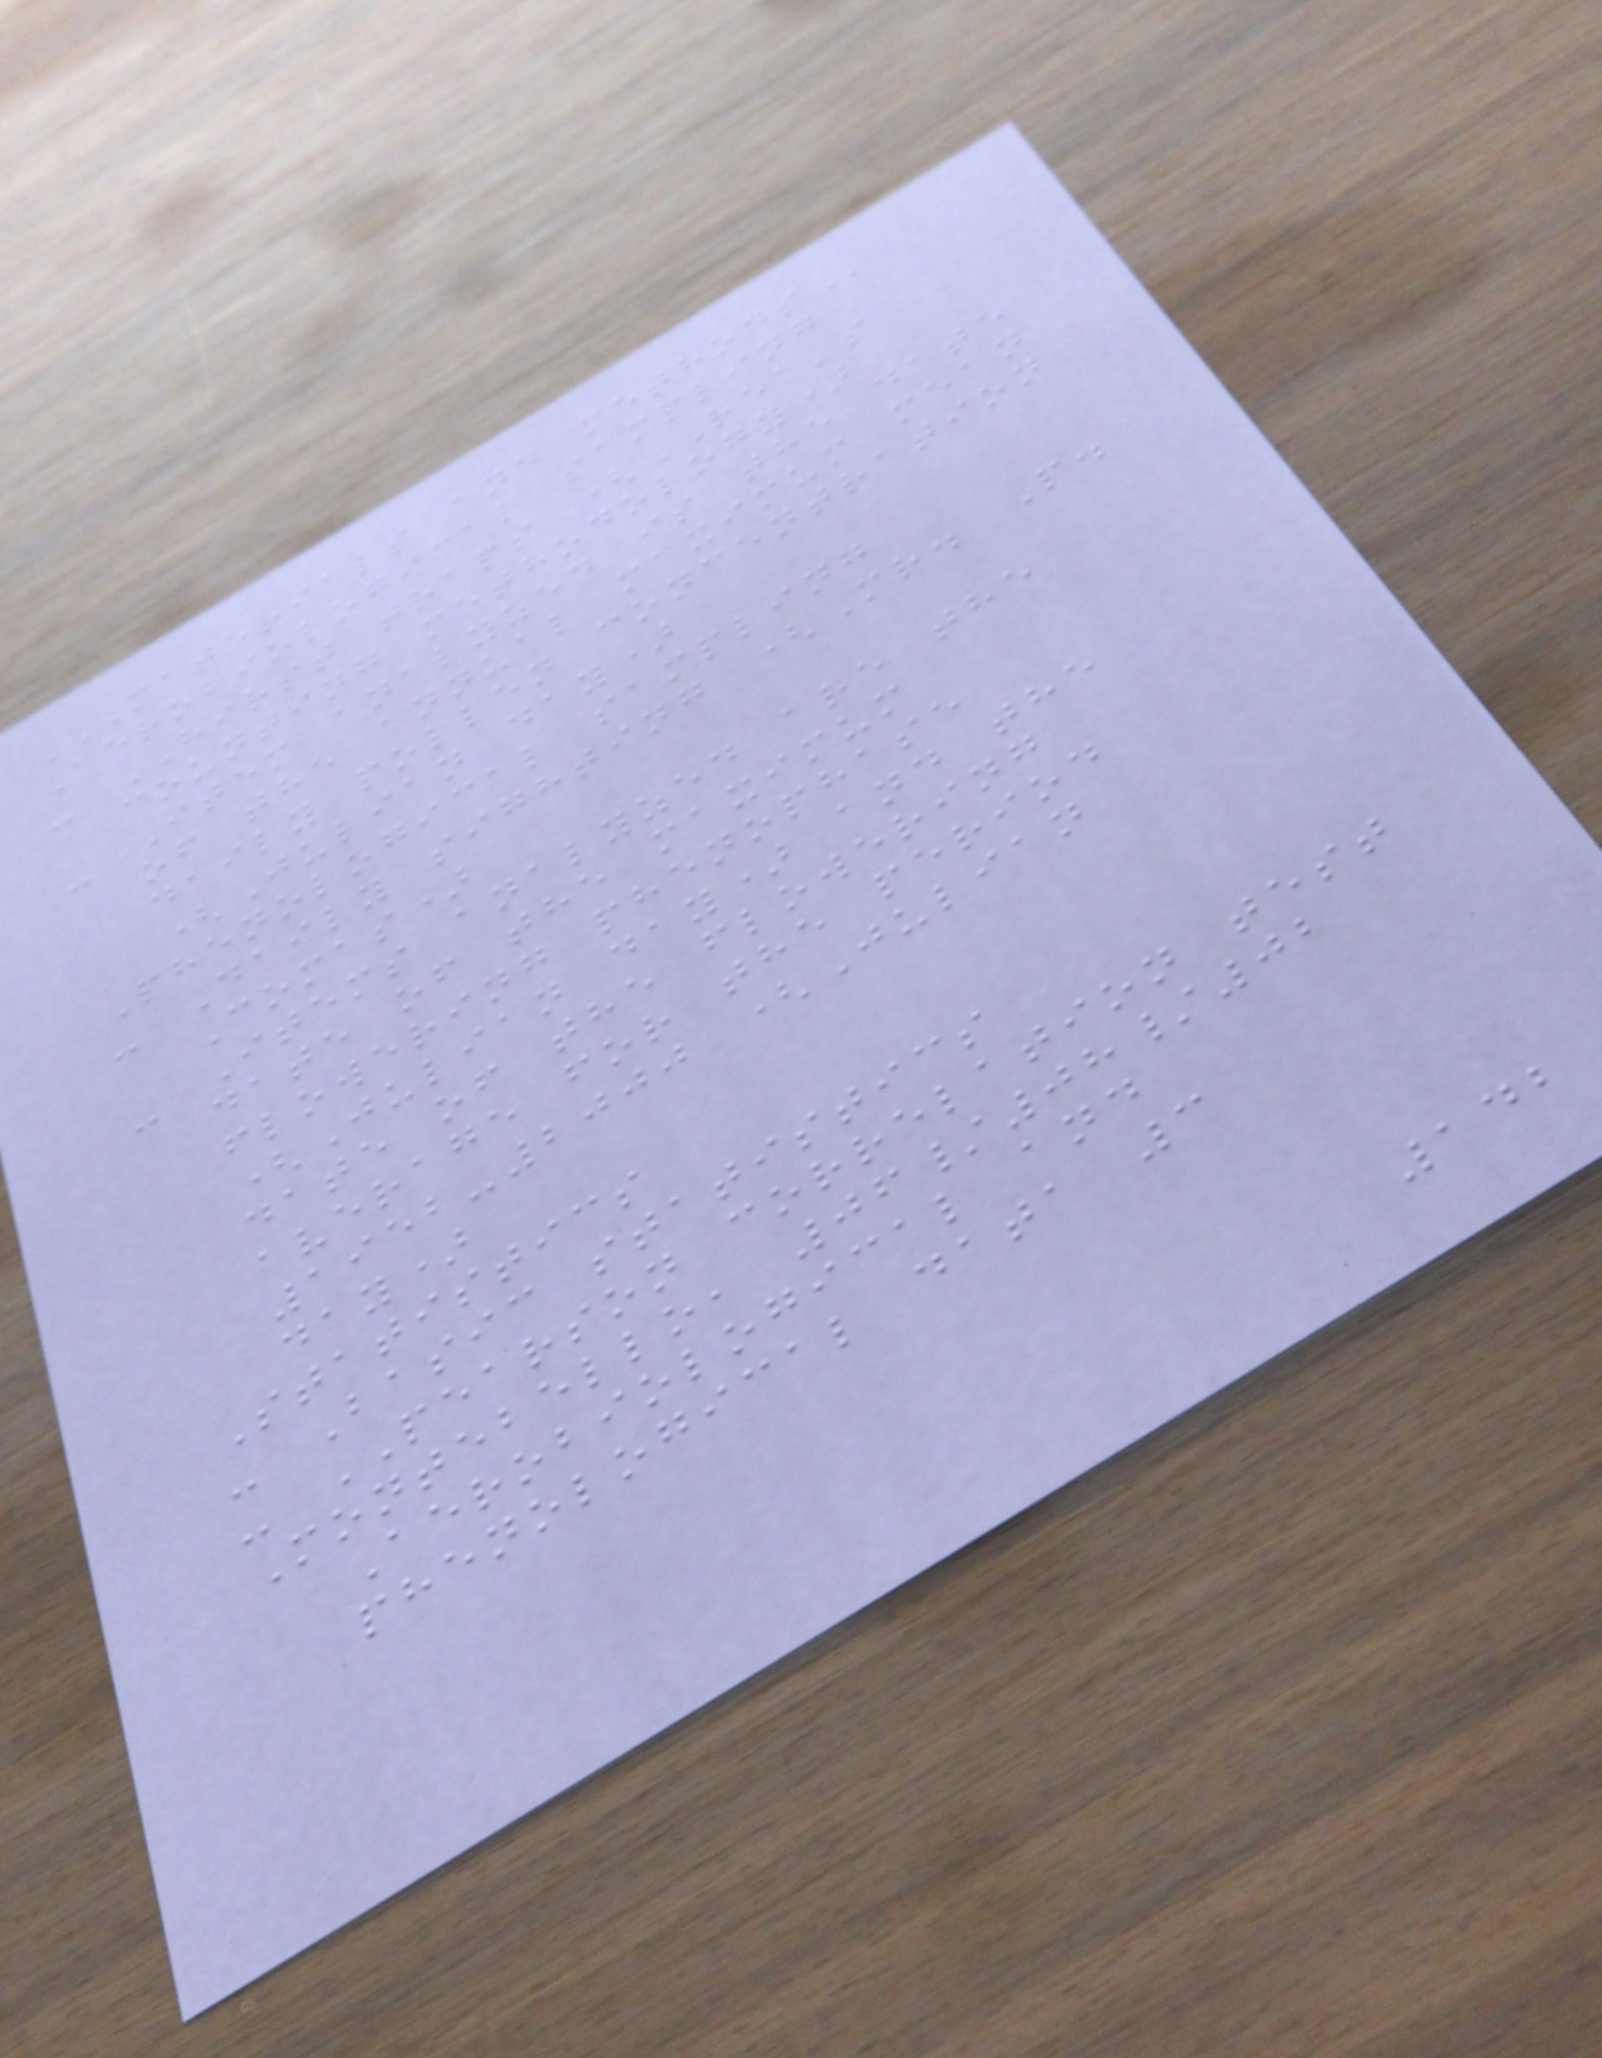MATERIALS AND METHODS
Aerobiological sampling
- HIRST traps (REA's
counting methodology)
- Item analyzed is the date
of the annual maximum mean
daily pollen concentration
(Julian day)
Phenological sampling
- Daily sighting (Mr. P.
Comas)
- Items analyzed are the
date of the maximum
flowering phenophase
(Julian day) and the
date of the flowering
average for the period
1952-2000 (Julian
day)
Statistics
- Basic statistics
- PEARSON correlation test
Montebello, 06/08/02
Aerobiological and
phenological data 3
142
